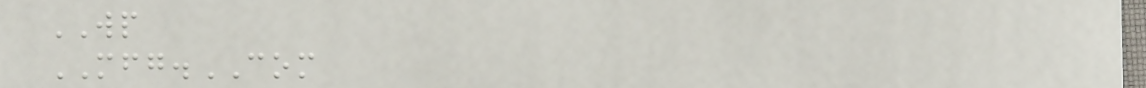WP
MFG.COM
